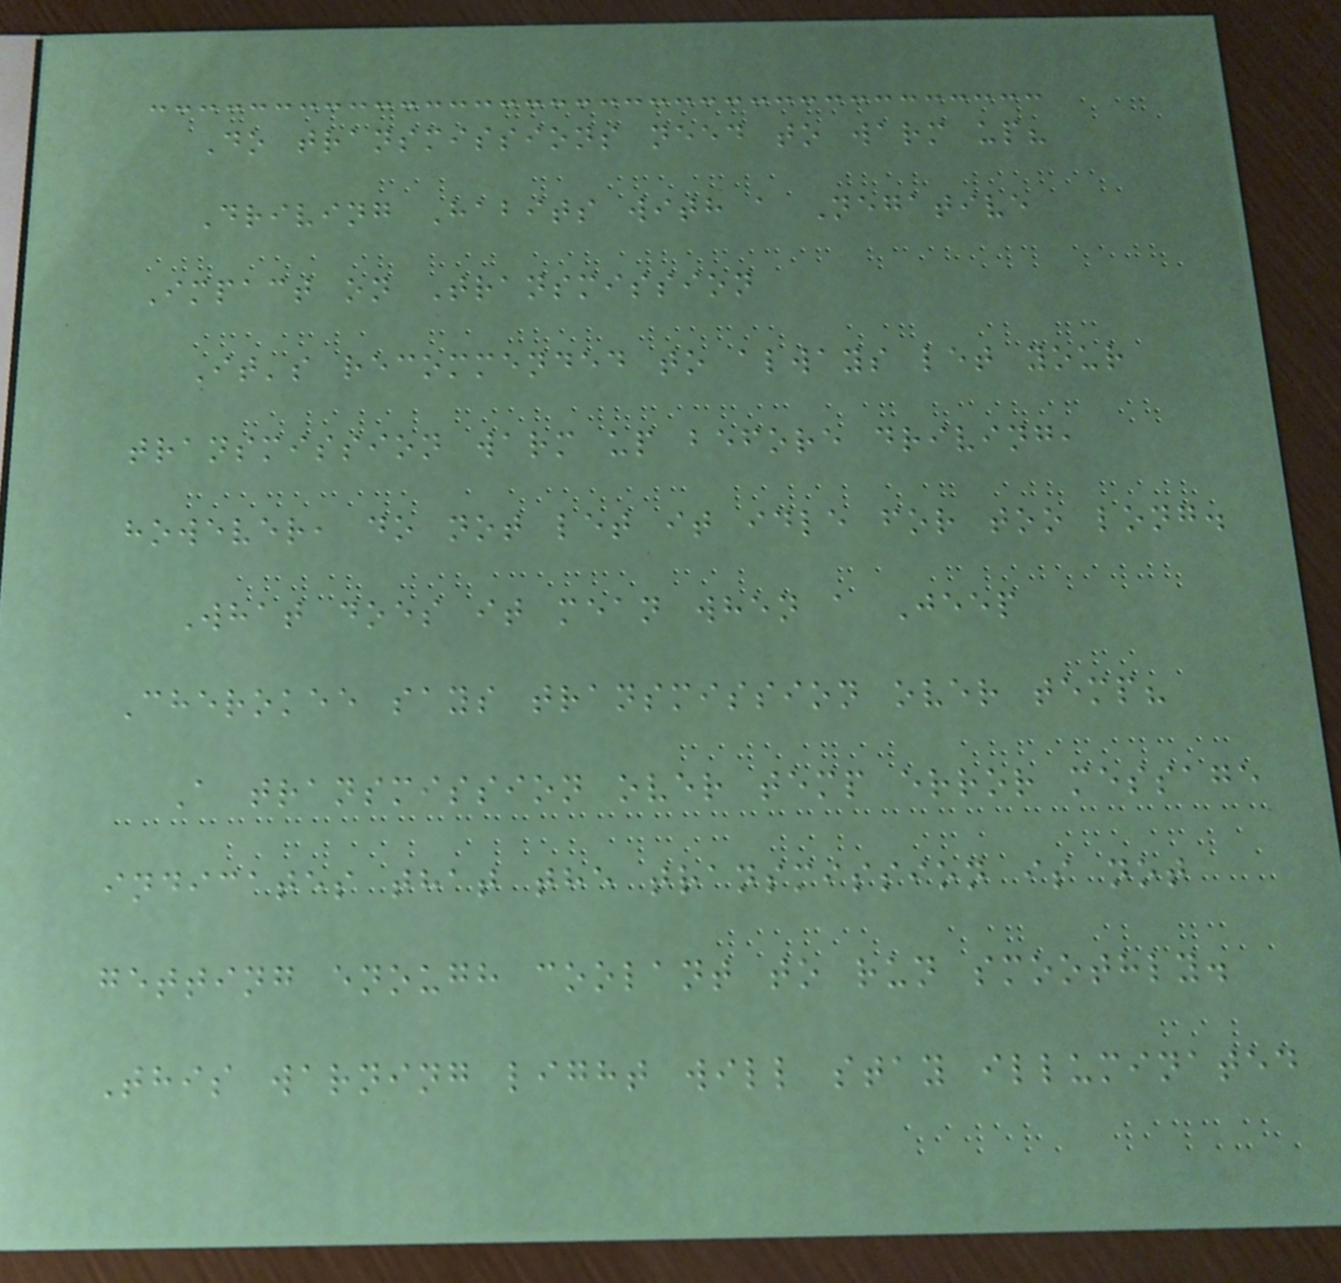Do transmissions need to warm up?
Driving Habits with a Negative
Impact on Transmission
It's recommended to always let your
transmission warm up before driving,
however, do not let it idle for too long.
What does it mean when a Jeep
Cherokee says transmission over temp?
A transmission over temp error message
indicates that the transmission is not
getting enough coolant to run smoothly.
This warning light will stay illuminated
